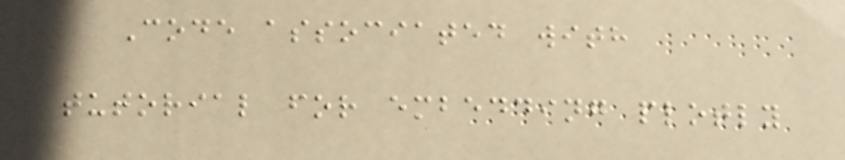Code associated with
tutorial for embedding plotly
